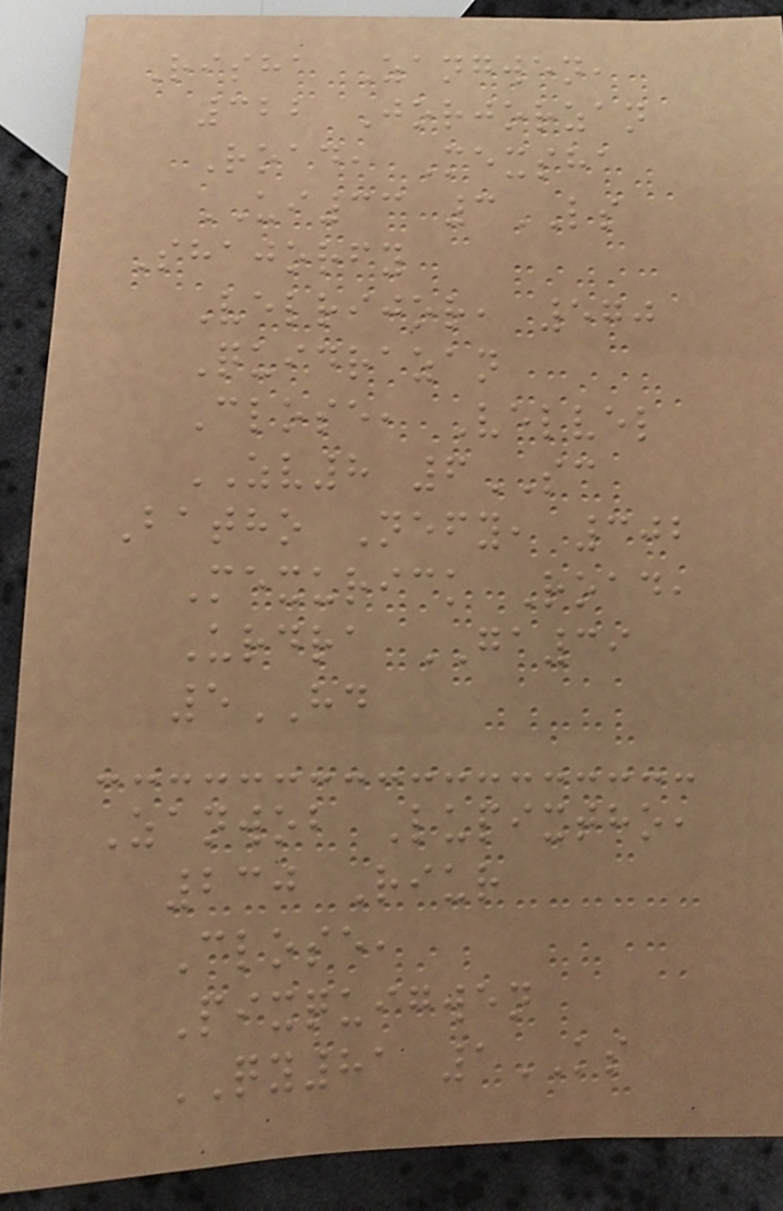Risha Zangwen,
322 Jorjorzan
Road, Mexsha
UI33 3LS
Shajorfy
Velrijor, 570
Quidrazan
Close, Velvel
ZV8 6SC
Batho Nefy, 302
Mexurick Road,
Urdra GA39
5HD
Zanwob Lupixtho,
230 Riur
Close,
Pixquigwen
QY81 1KS
